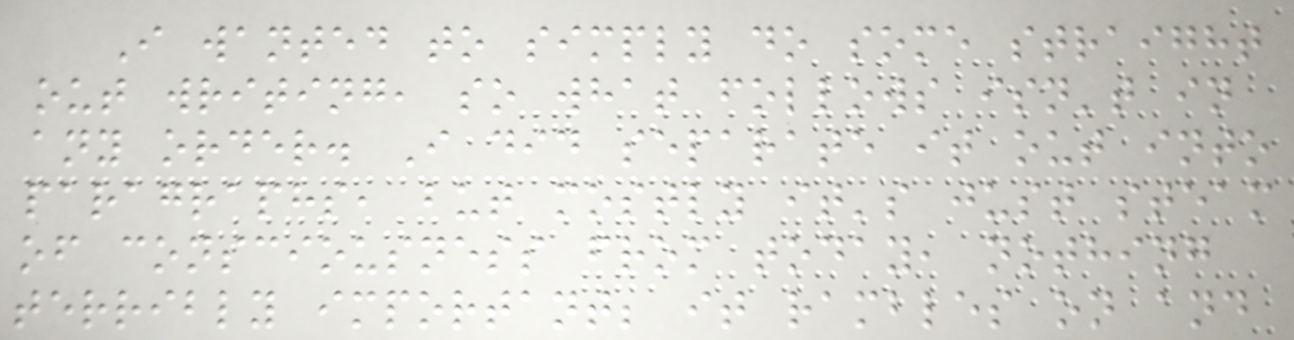I wanted to simply do some straight
out writing, so what follows isn't in
any order. I did separate it out into
paragraphs, but mostly it's just steam
of consciousness from today, nothing
terribly important; it rambles on and
